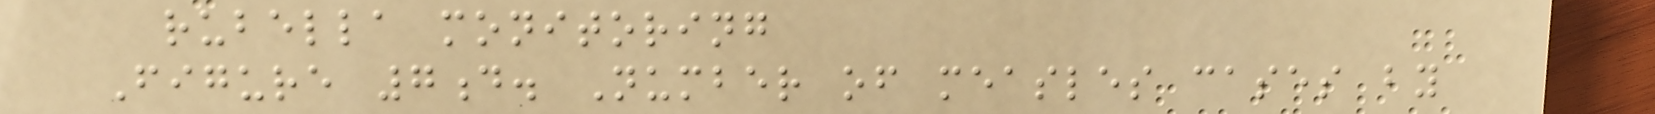rubella monitoring
Figure 7d. Number of measles cases by
